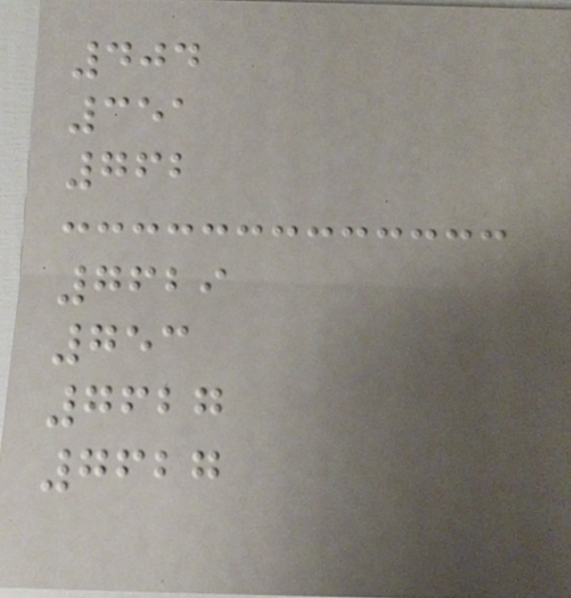404
351
762
7629
753
7627
7627
